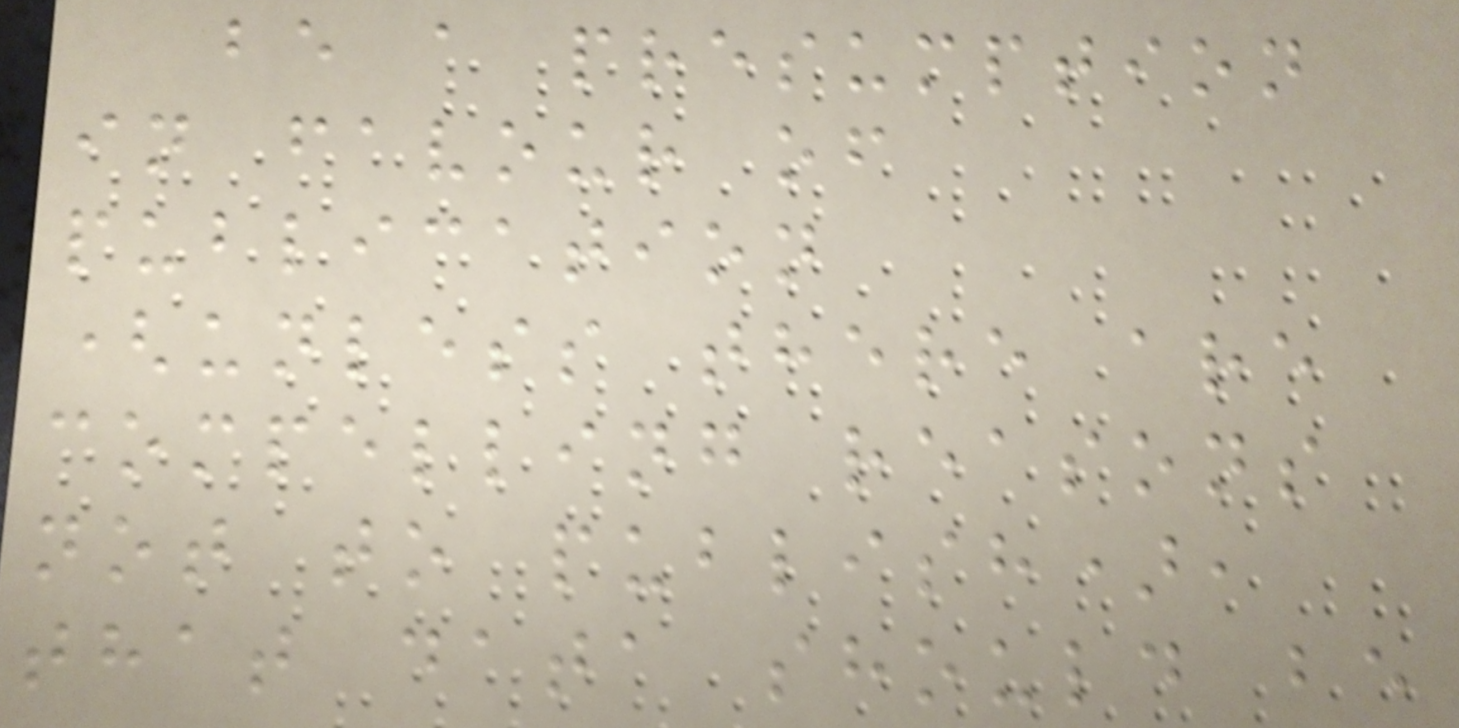be a presumption
in favour of
publication
(unless there are
compelling reasons
not to publish),
that data should be
